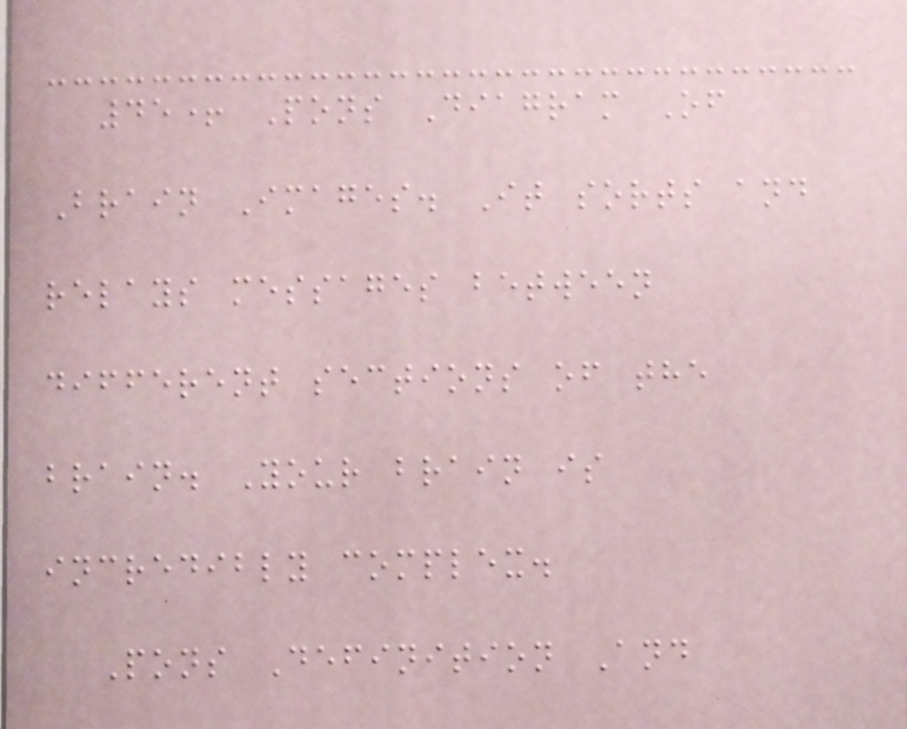45+ Pons Diagram Of
Brain Images. It sorts and
relays messages between
different sections of the
brain. Your brain is
incredibly complex.
Pons Definition And
